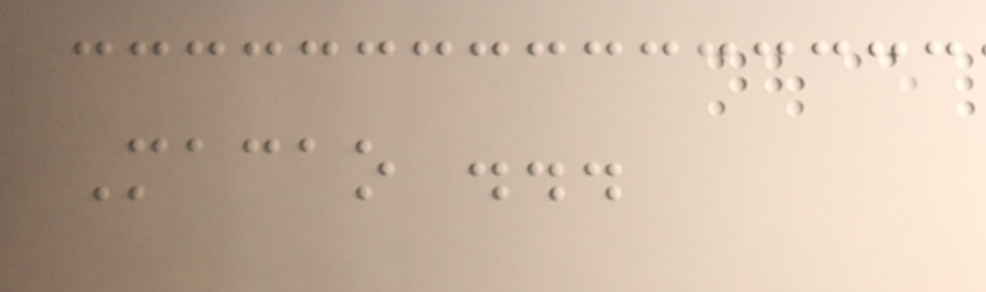Macao ...
